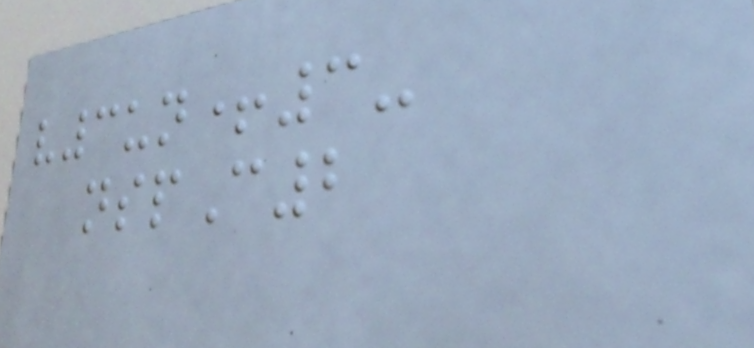v3un+3-
nspC2
